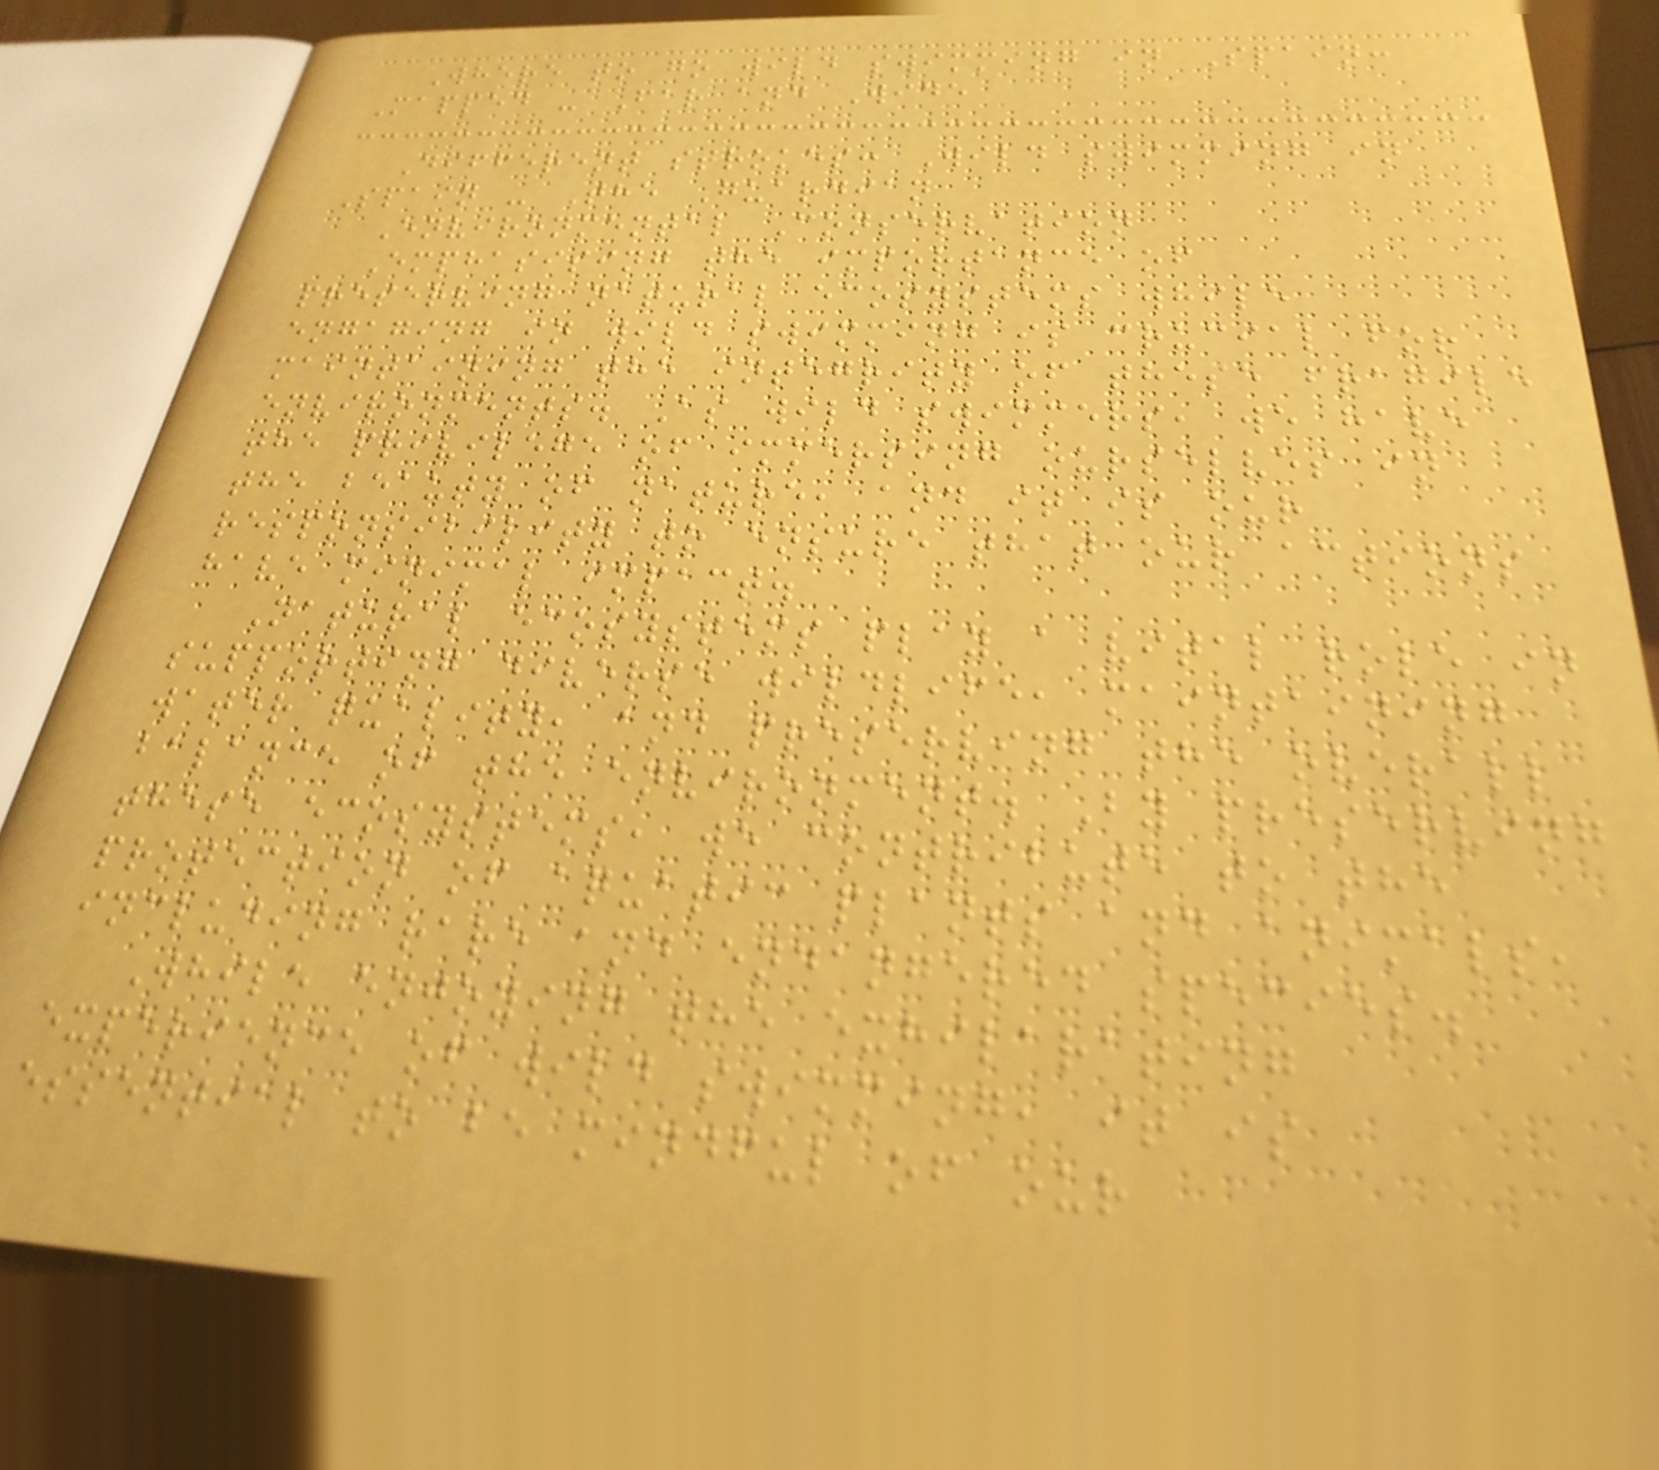Where to go wild swimming in Spain:
Mapped - Far and Wide
Different strokes: Wild swimming in
Spain - The Guardian
Environmental Conservation
Emphasising the importance of
preserving natural ecosystems while
engaging in wild swimming is crucial for
maintaining the integrity of these fragile
environments. As wild swimmers, we have
the privilege of immersing ourselves in
the beauty of nature, and it is our
responsibility to ensure that our actions
have minimal impact.
Natural ecosystems play a vital role in
supporting diverse wildlife, maintaining
water quality, and preserving the overall
balance of the environment. By preserving
these ecosystems, we contribute to the
protection of aquatic plants and animals,
including rare and endangered species.
While enjoying the exhilarating
experience of wild swimming, it is
essential to be mindful of our
